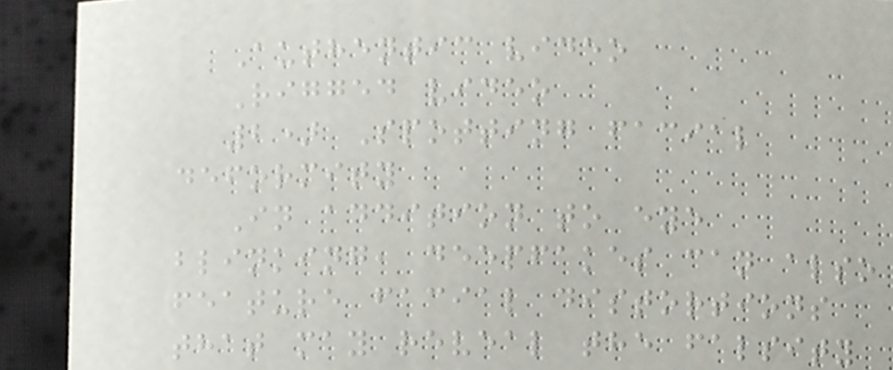Authentic video
Rigged video
2) Spotting facial
deformity
In addition to eye
blinking, deepfakes can also
feature facial distortions
that may reveal the falsity
